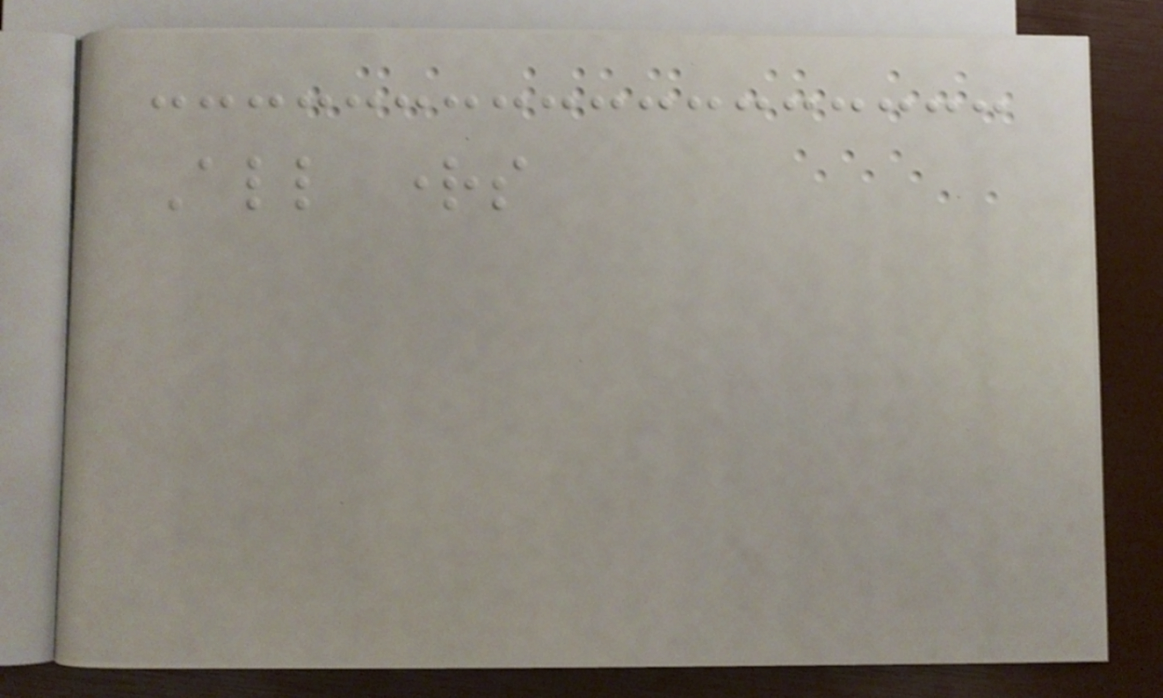All rights
